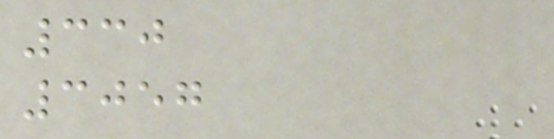330
3057
